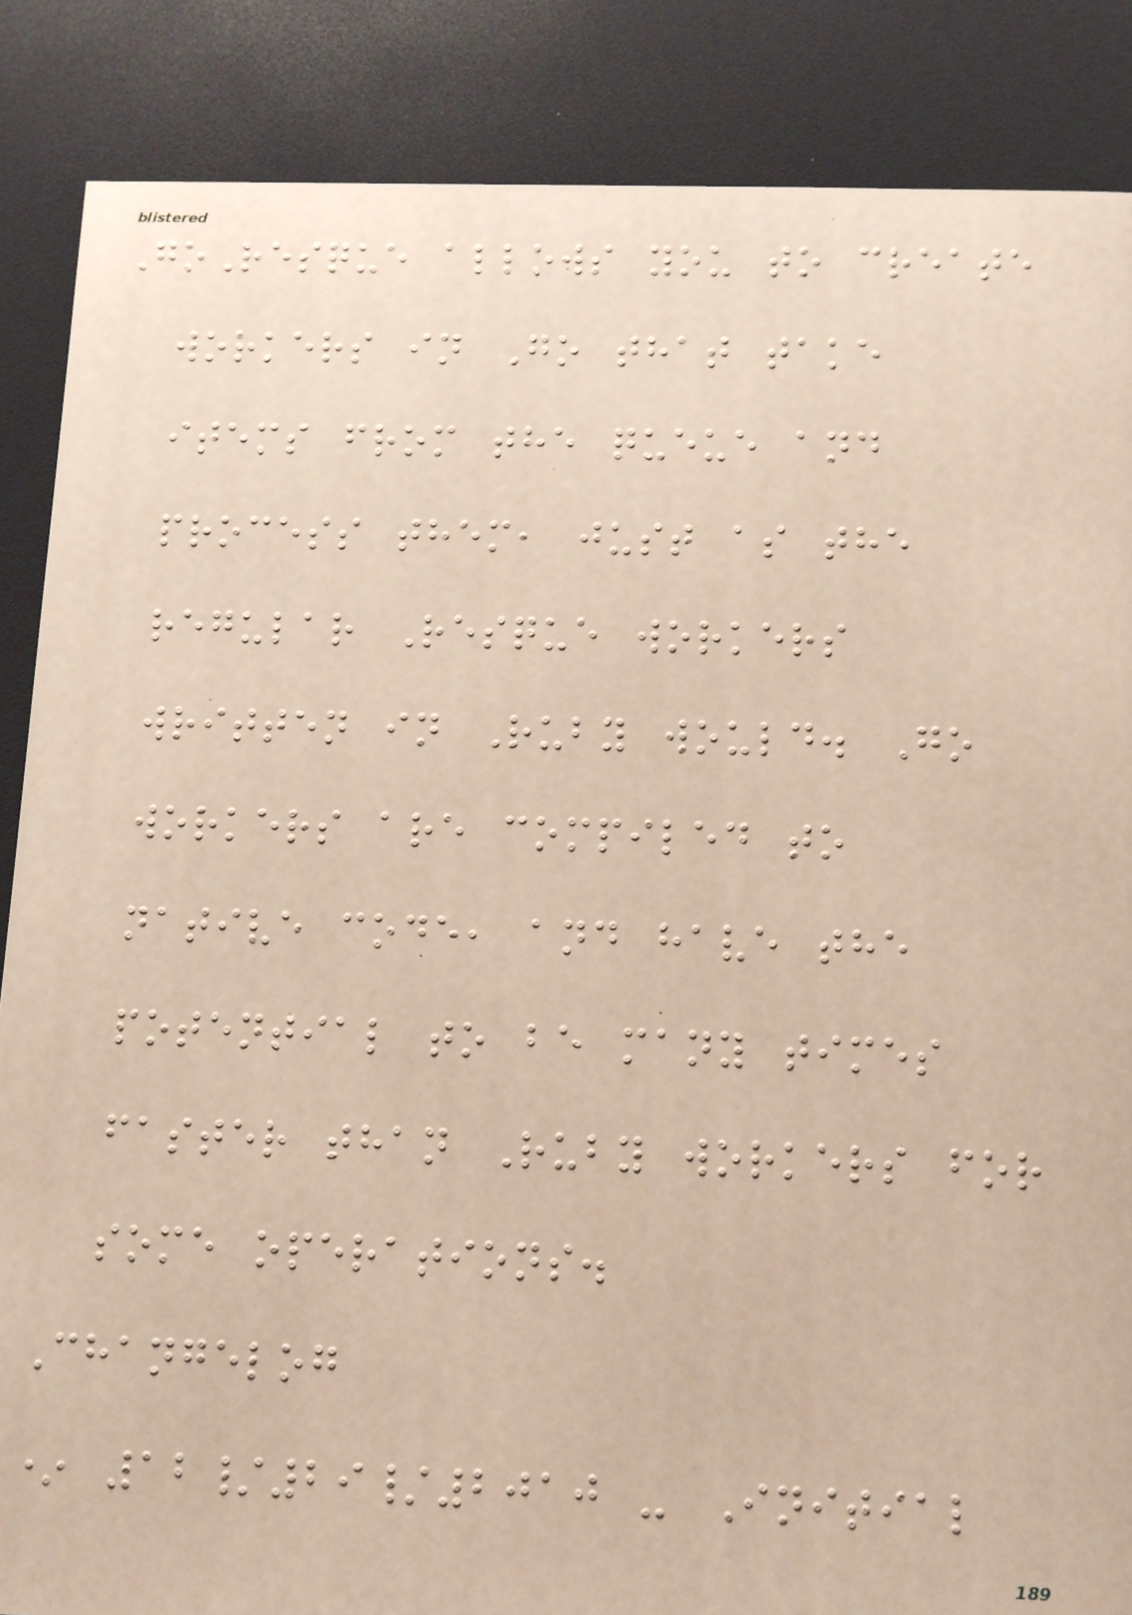GoResque allows you to create
workers in Go that take
items from the queue and
process them, just as the
regular Resque workers
written in Ruby would. Go
workers are compiled to
native code, and have the
potential to be many times
faster than Ruby workers for
some operations.
Changelog
* 12/29/2010 - Initial
